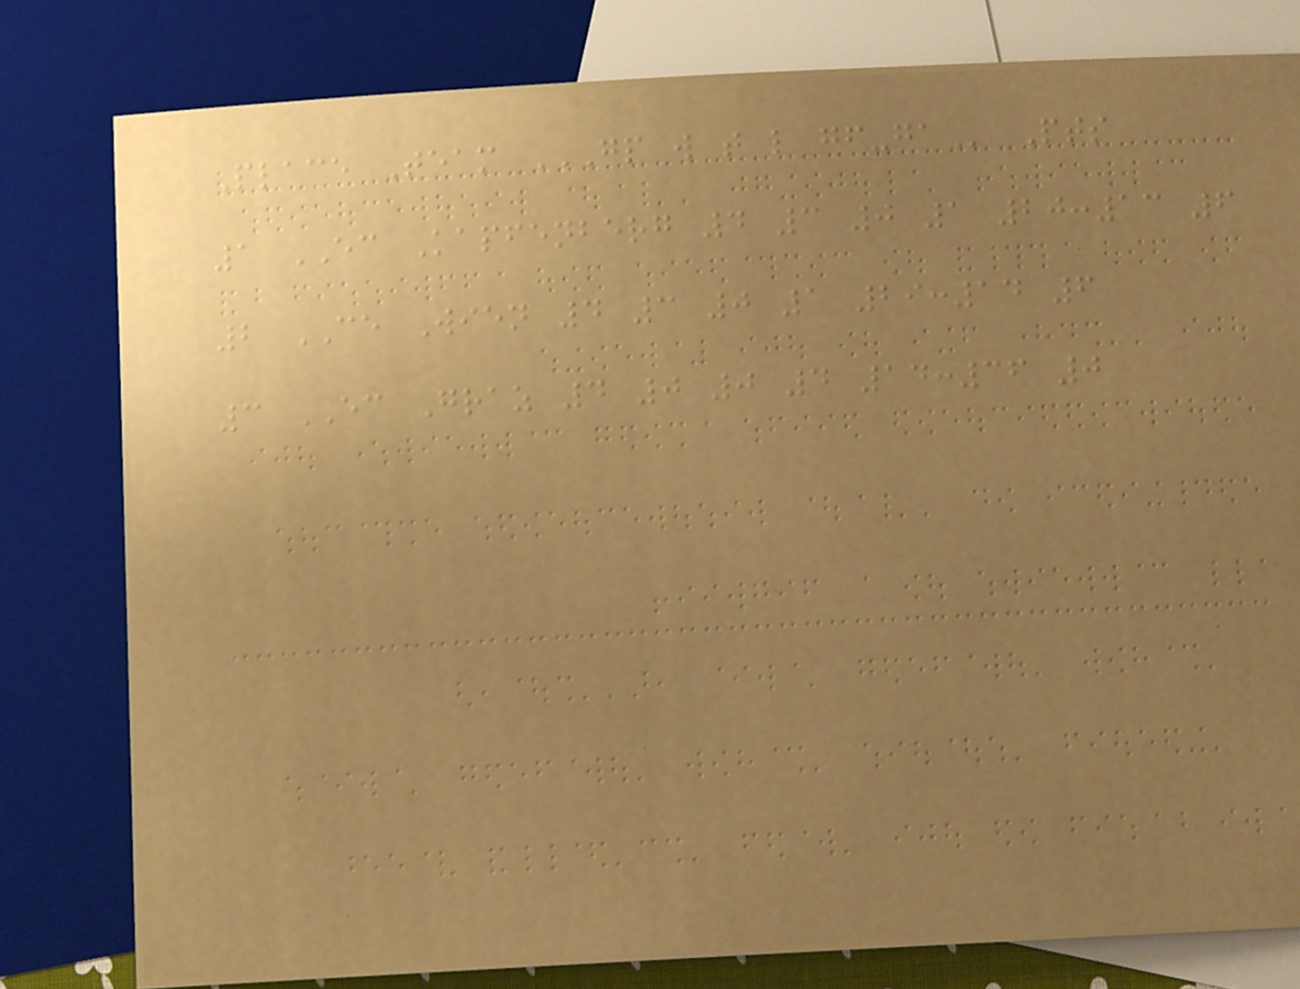Place Team GP W T L GF-GA Pts
1 EC Kapfenberg 4 3 0 1 20:13 6
2 CE Wien 4 3 0 1 29:14 6
3 EC Graz 4 0 0 4 14:36 0
